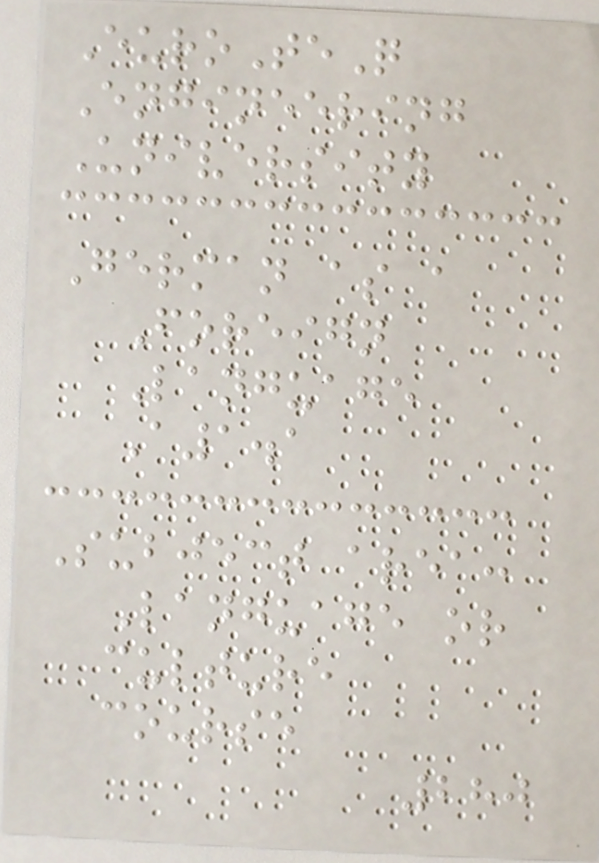EuroTeQ
Engineering
University
German as a
Foreign
Language
A1.1
Subject area:
Language or
culture
course
280
